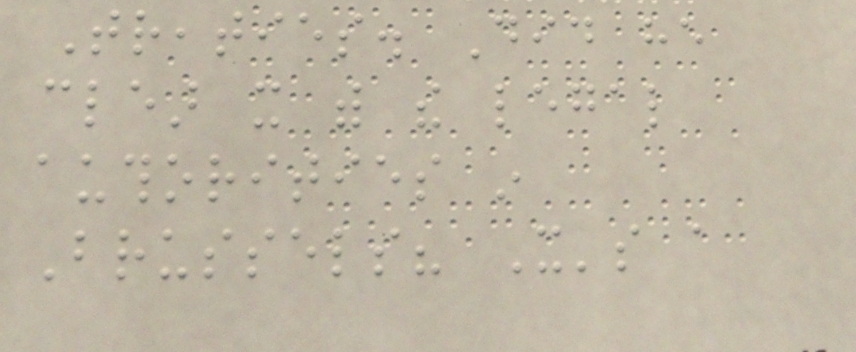Treaties. Did he
clear it with the legal
authorities in
Brussels? It's a
